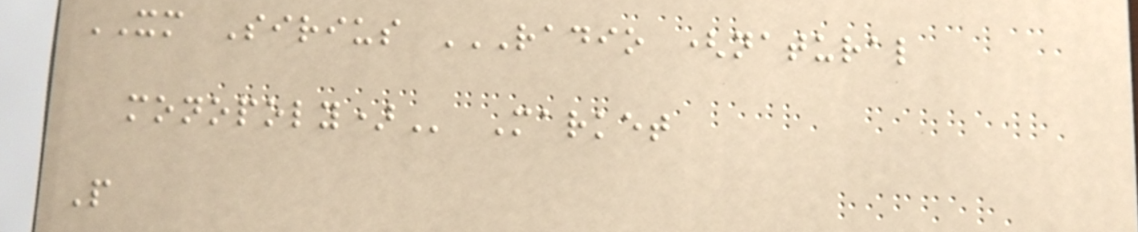XM Sirius RADIO (NATURAL
MONOPOLY) Market
P
